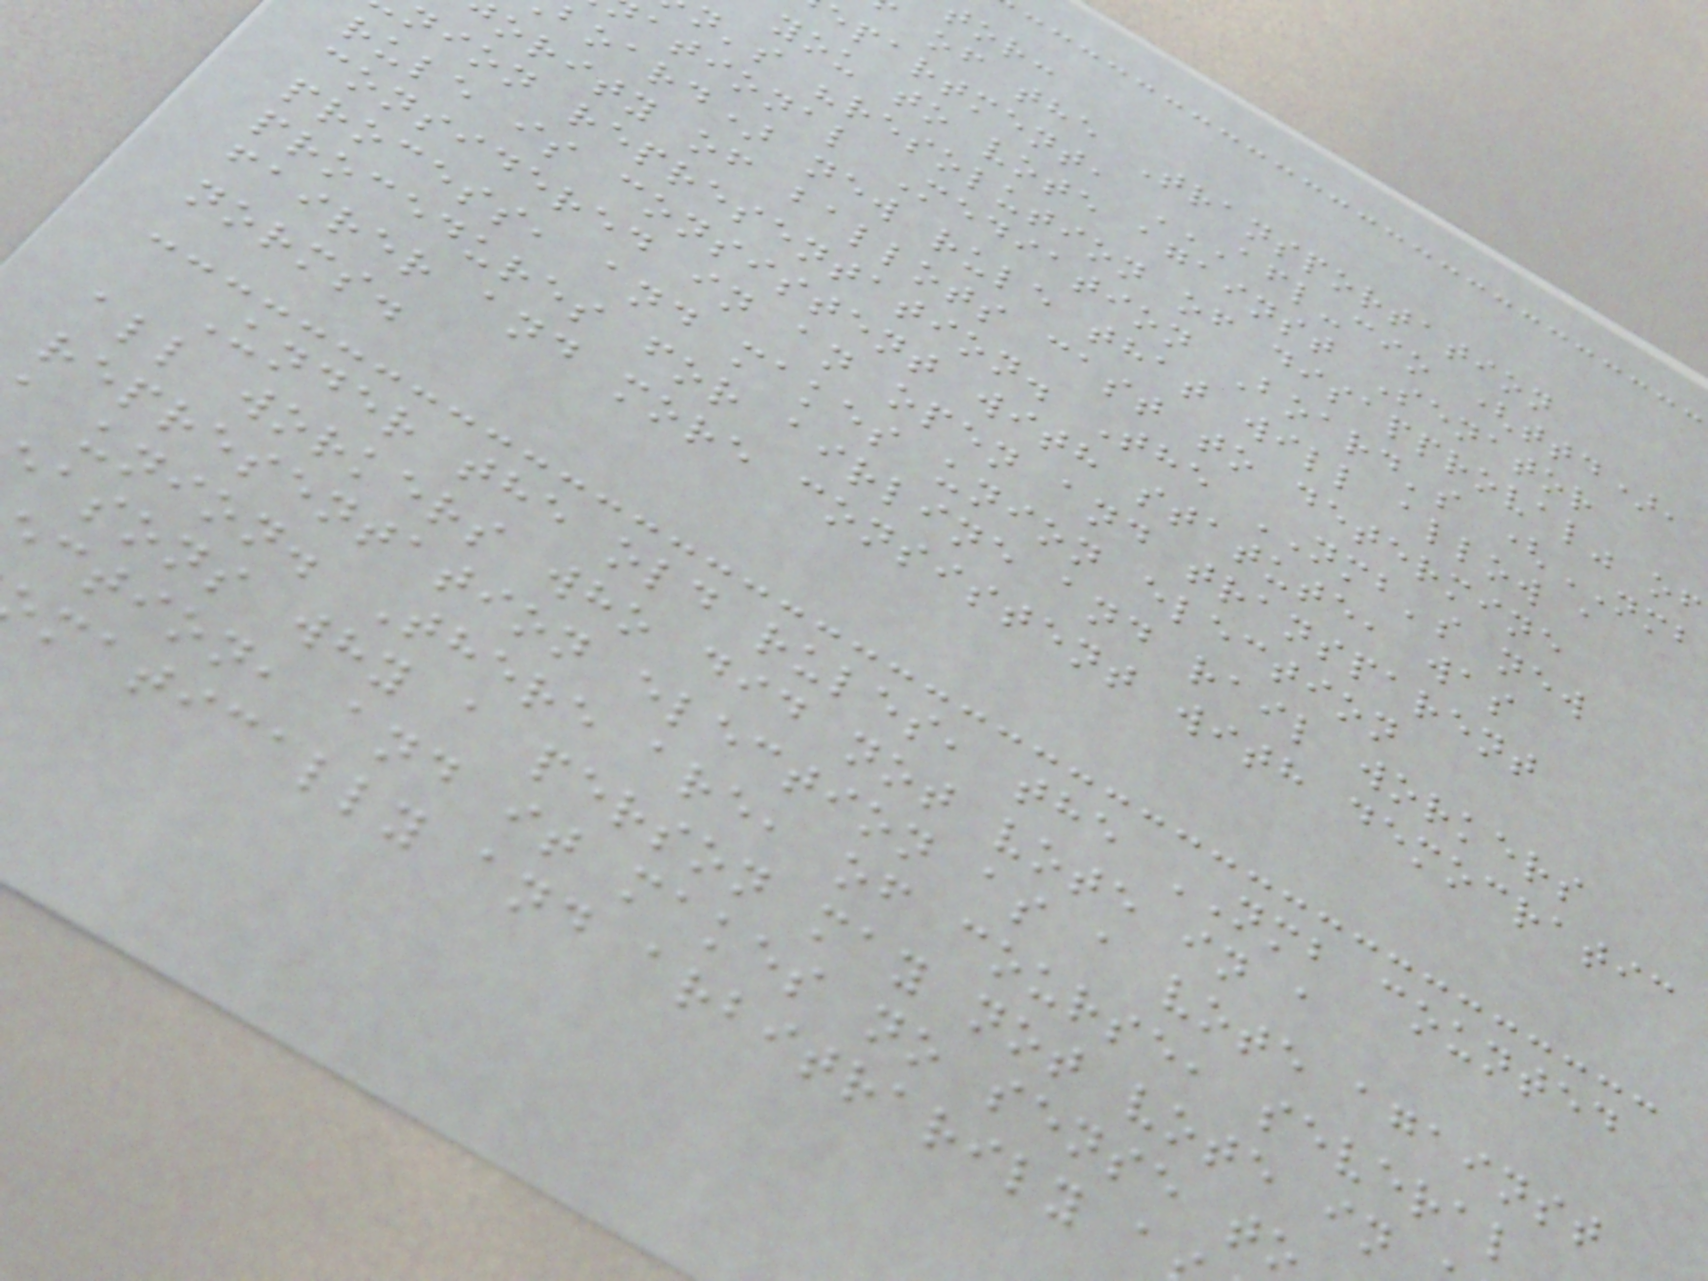tor:
of the Transportation
you to vote against Senator
n's "resolution of disapproval" of
ational Mediation Board's (NMB
board) new rule that will allow a
ority of ballots cast to determine
nion representation. The NMB's new
rule is consistent with statute, was
considered in an open and transparent
process, and makes union election
procedures for airline and rail workers
fairer and more consistent with democratic
norms.
Under the old rules, the NMB counted
all workers who did not vote in a
representation election as a vote against
union. There are, of course, several
asons why a person may not vote in
ction, and it makes no sense to
matically and arbitrarily a
